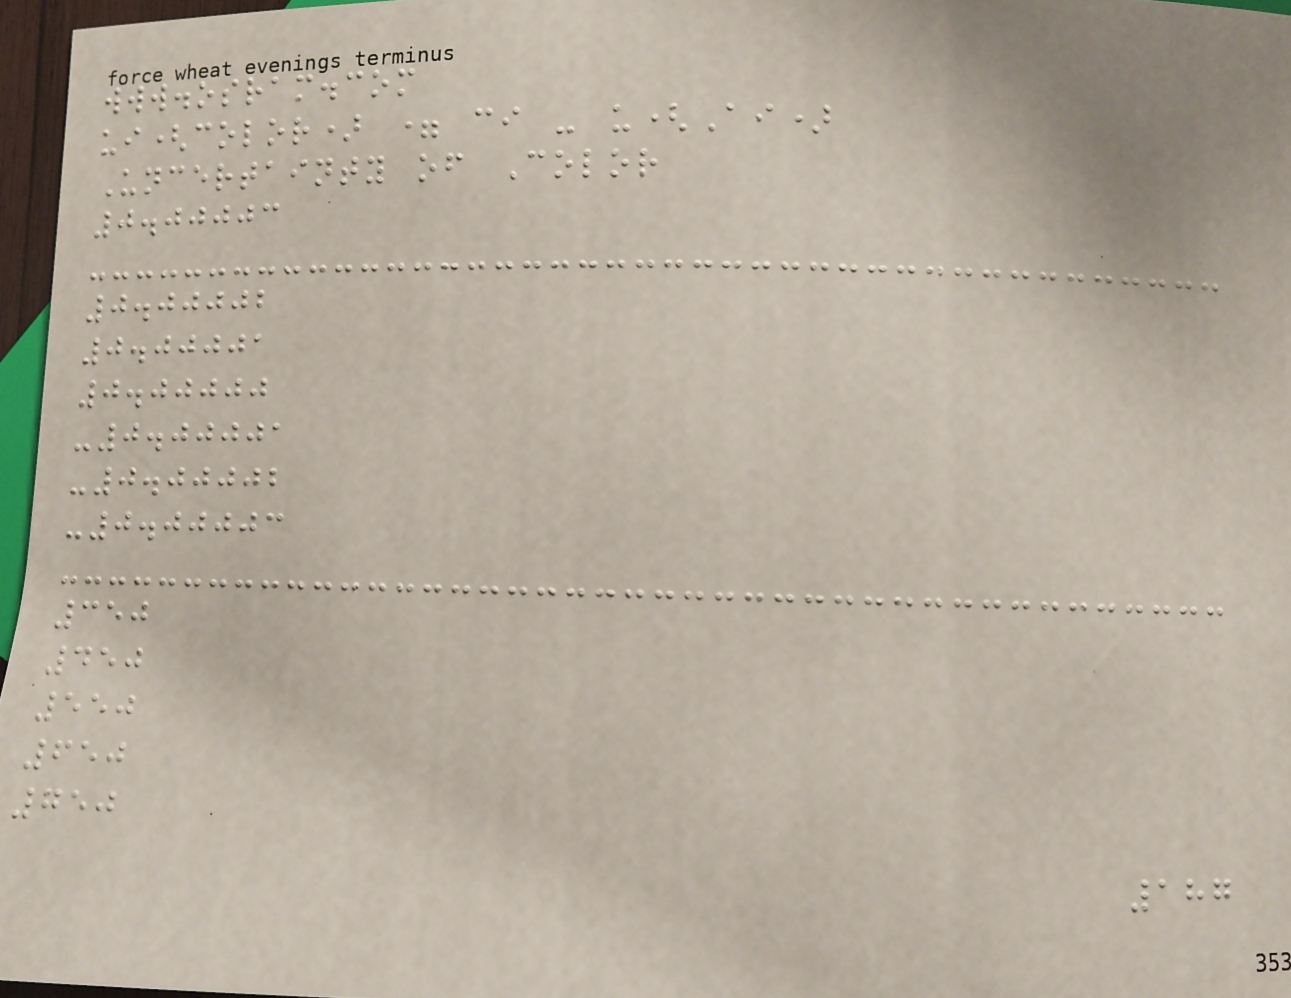www.osram.com
ui(color) = ci - u(Ai)
Uncertainty of Color
0.00003
0.00002
0.00001
0.00000
-0.00001
-0.00002
-0.00003
350
450
550
650
750
187
